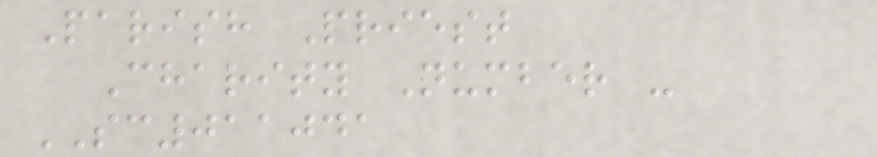Parish Priest
Charity Number -
SC011041
